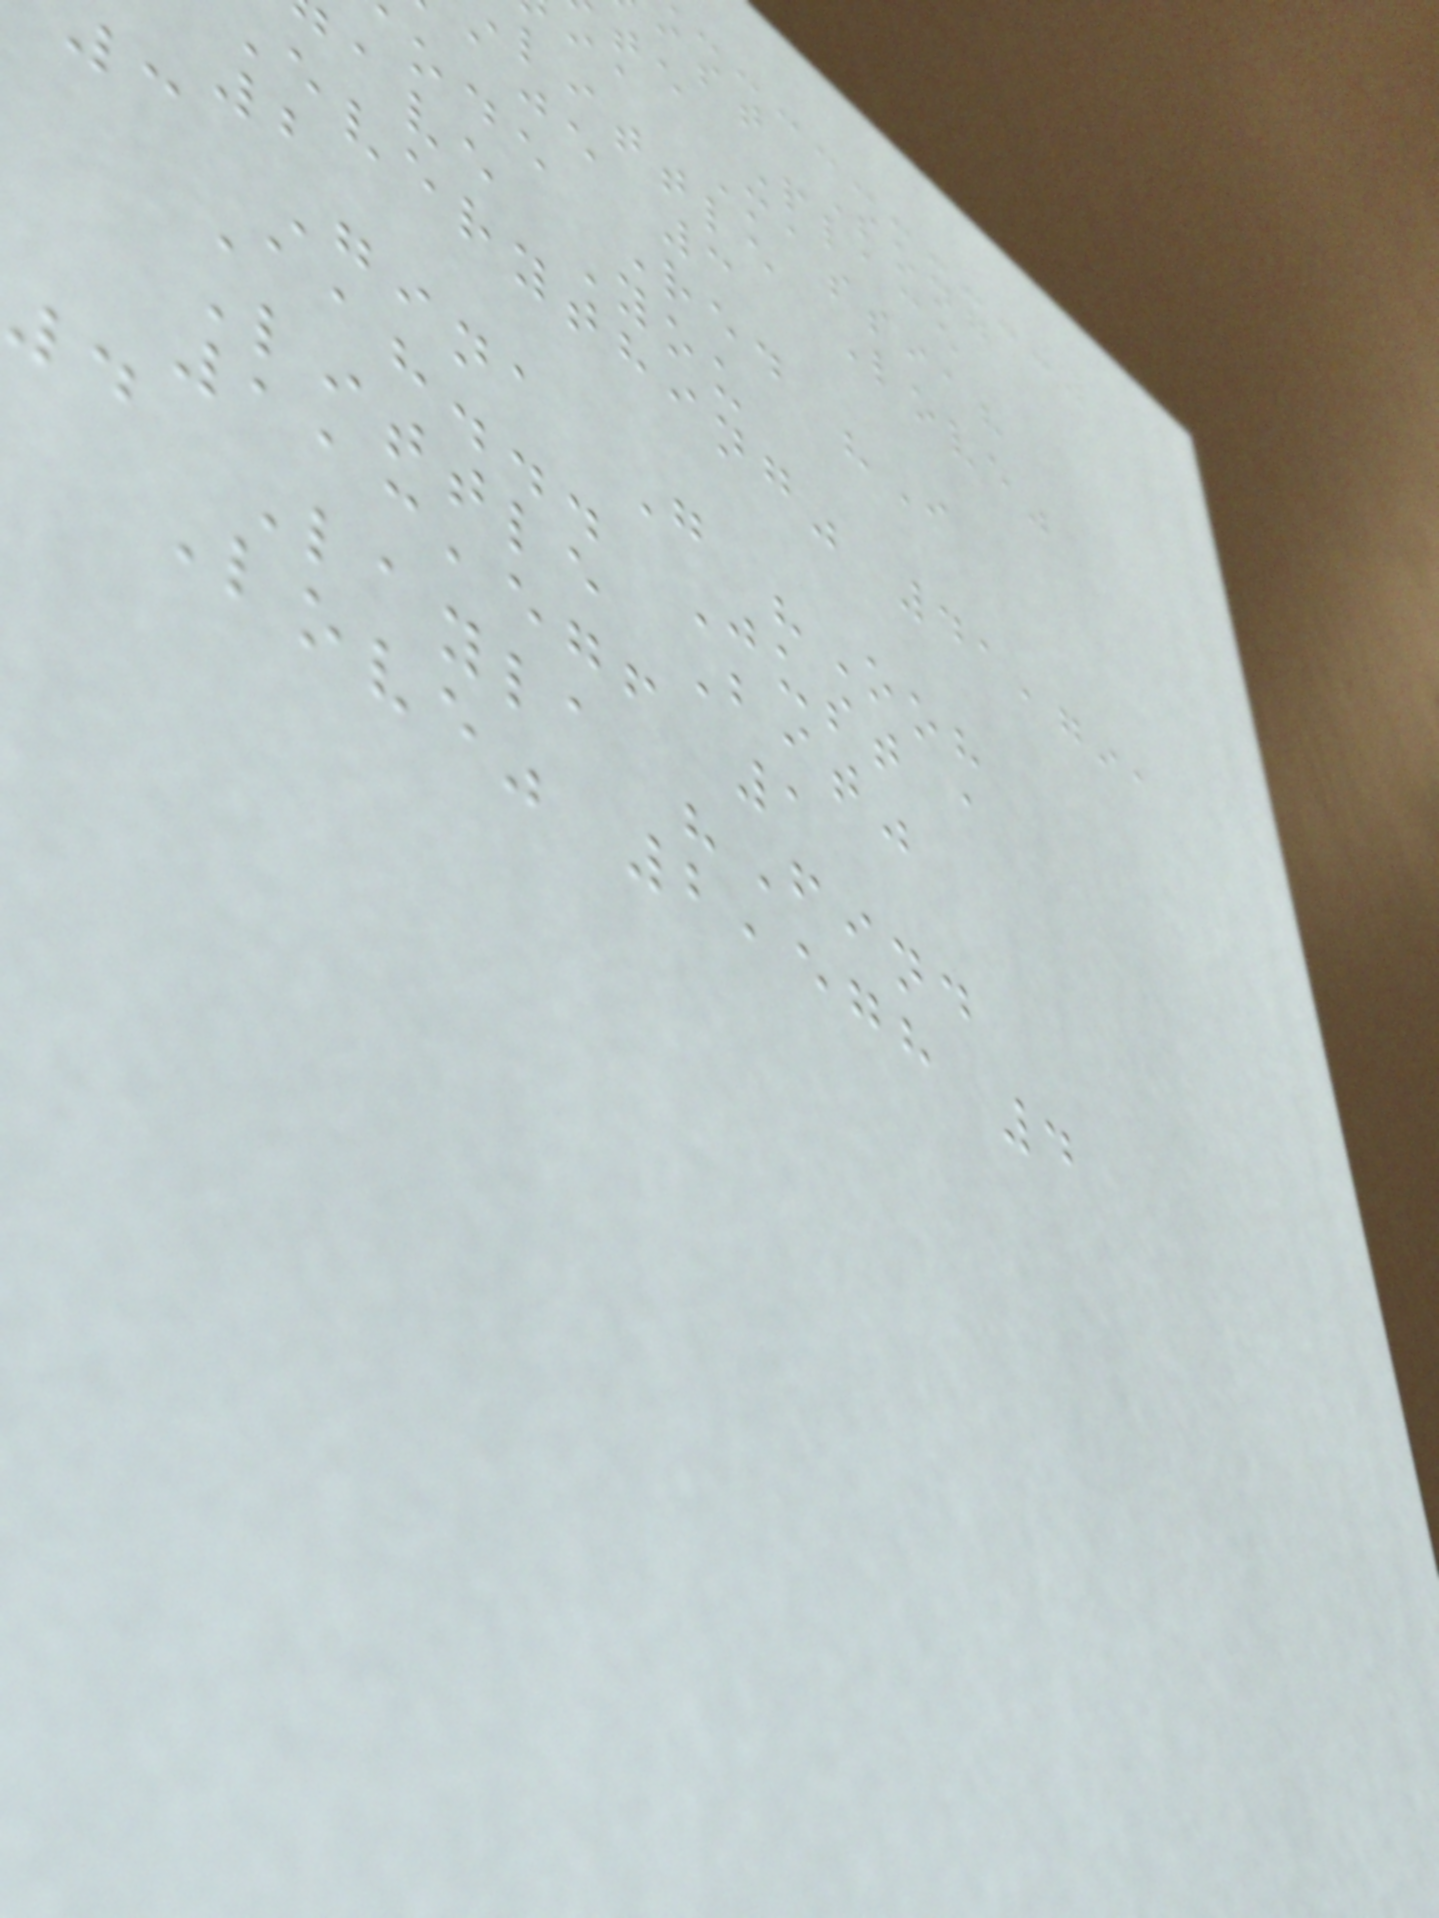ist Song
te Place
ia Massiah
little Love"
aje 3
ode Red "I
ave You
everything" 41,791
2
3 Gina G "Ooh
Aah... Just a
Little Bit"
113,576 1
4 Layla "Find
Love" 2,578 4
